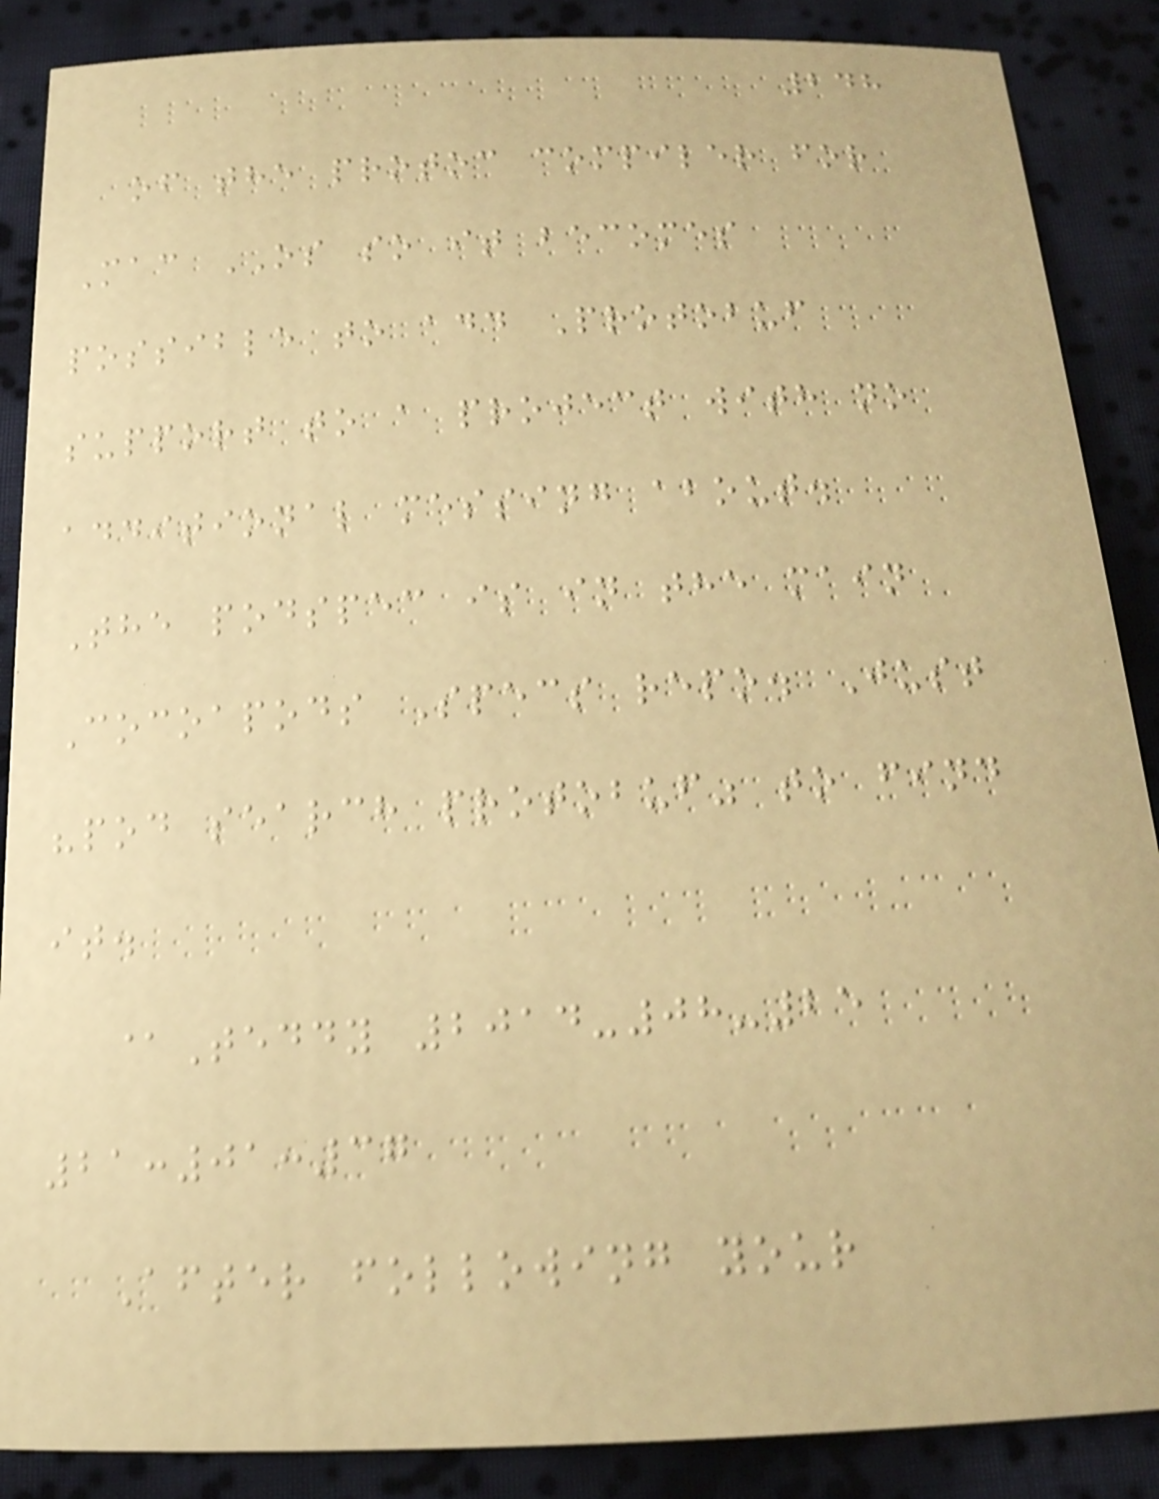248
of the protoc compiler for
Mac OS so it becomes
possible to add Protobuf
support to a project with no
additional messing about.
The podspec is in the main
Cocoapods Specs repo. Just
"pod search protobuf" to find
it.
@Teddy 2014-08-25
21:01:37
After following your
